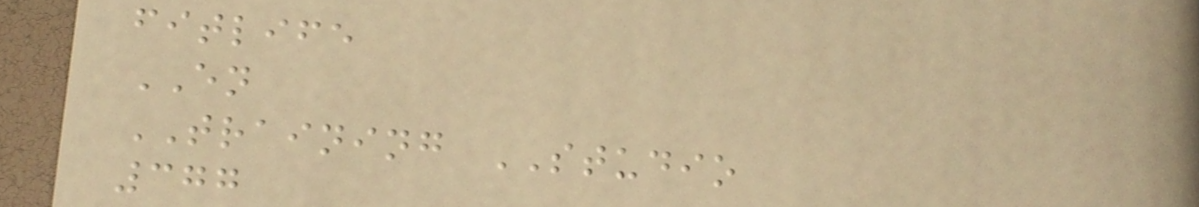fitlife
EN
TRAINING STUDIO
377
